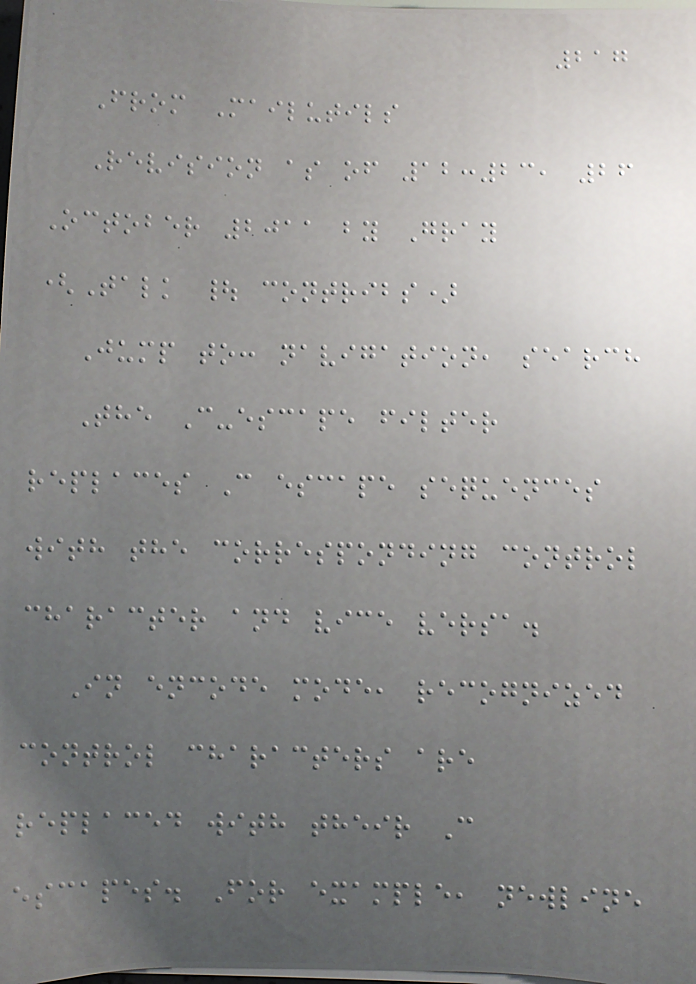217
From Mailutils
Revision as of 12:23, 26
October 2011 by Gray
(Talk | contribs)
Jump to: navigation, search
The C-escape filter
replaces C escape sequences
with the corresponding control
character and vice versa.
In encode mode, recognized
control characters are
replaced with their C
escapes. For example, newline
